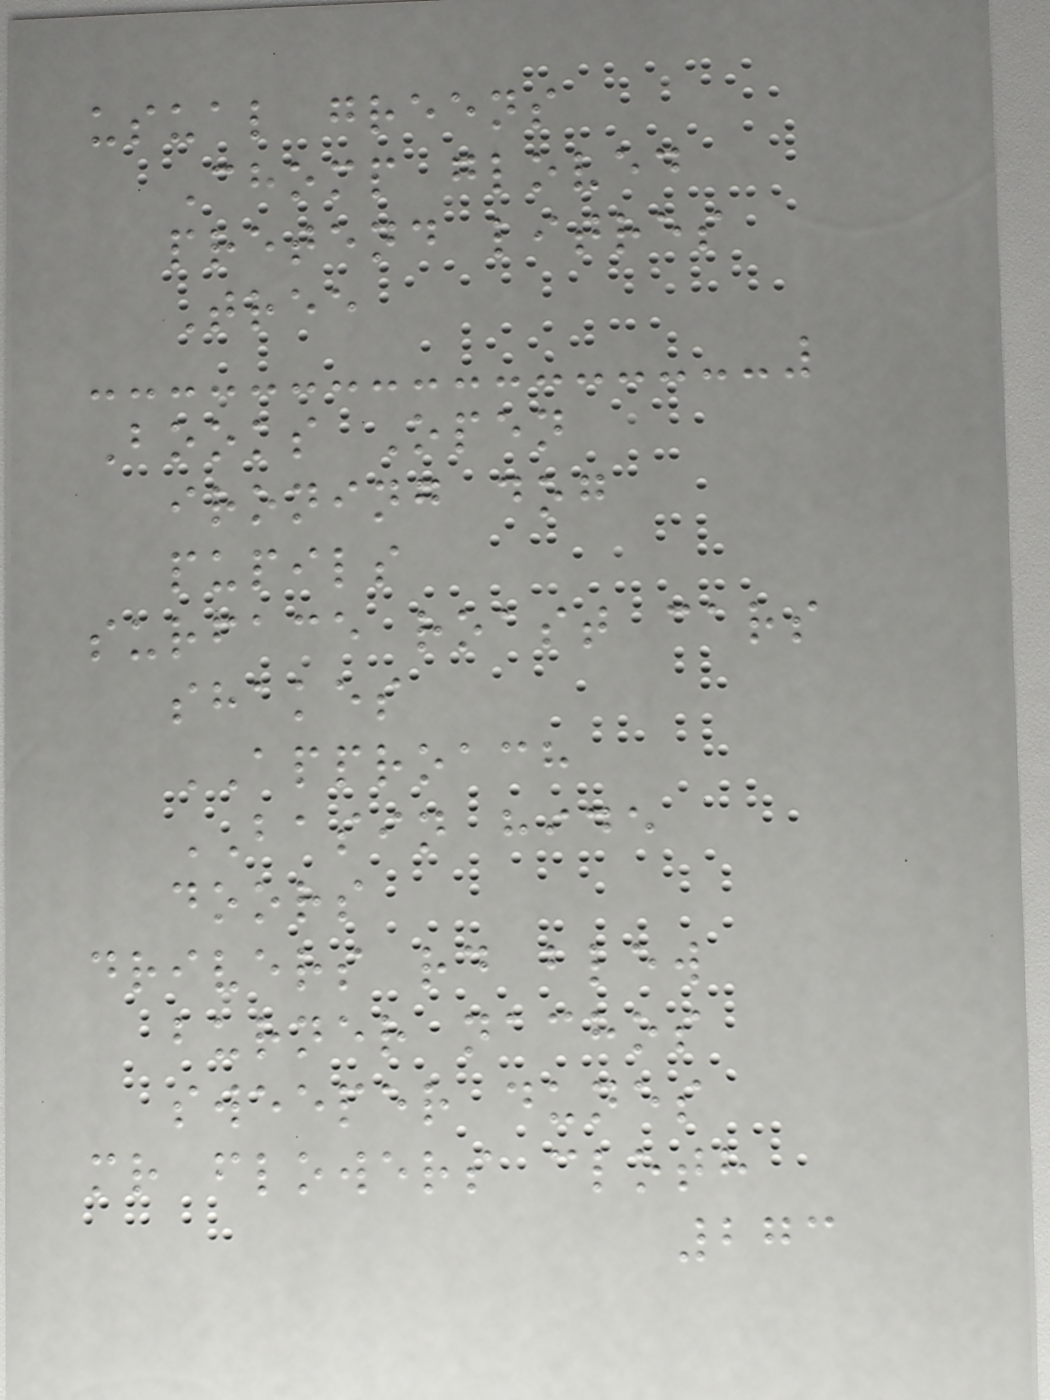usual greens
Chomp gloved
pretend litres
Tree
Books Open
ironing dog
pupils
surface roast cars
shakes
APPROACH
BASIN hide
doors
drivers rd blew
burner nachos
sweeper dunes
mr flowers cloth
273
